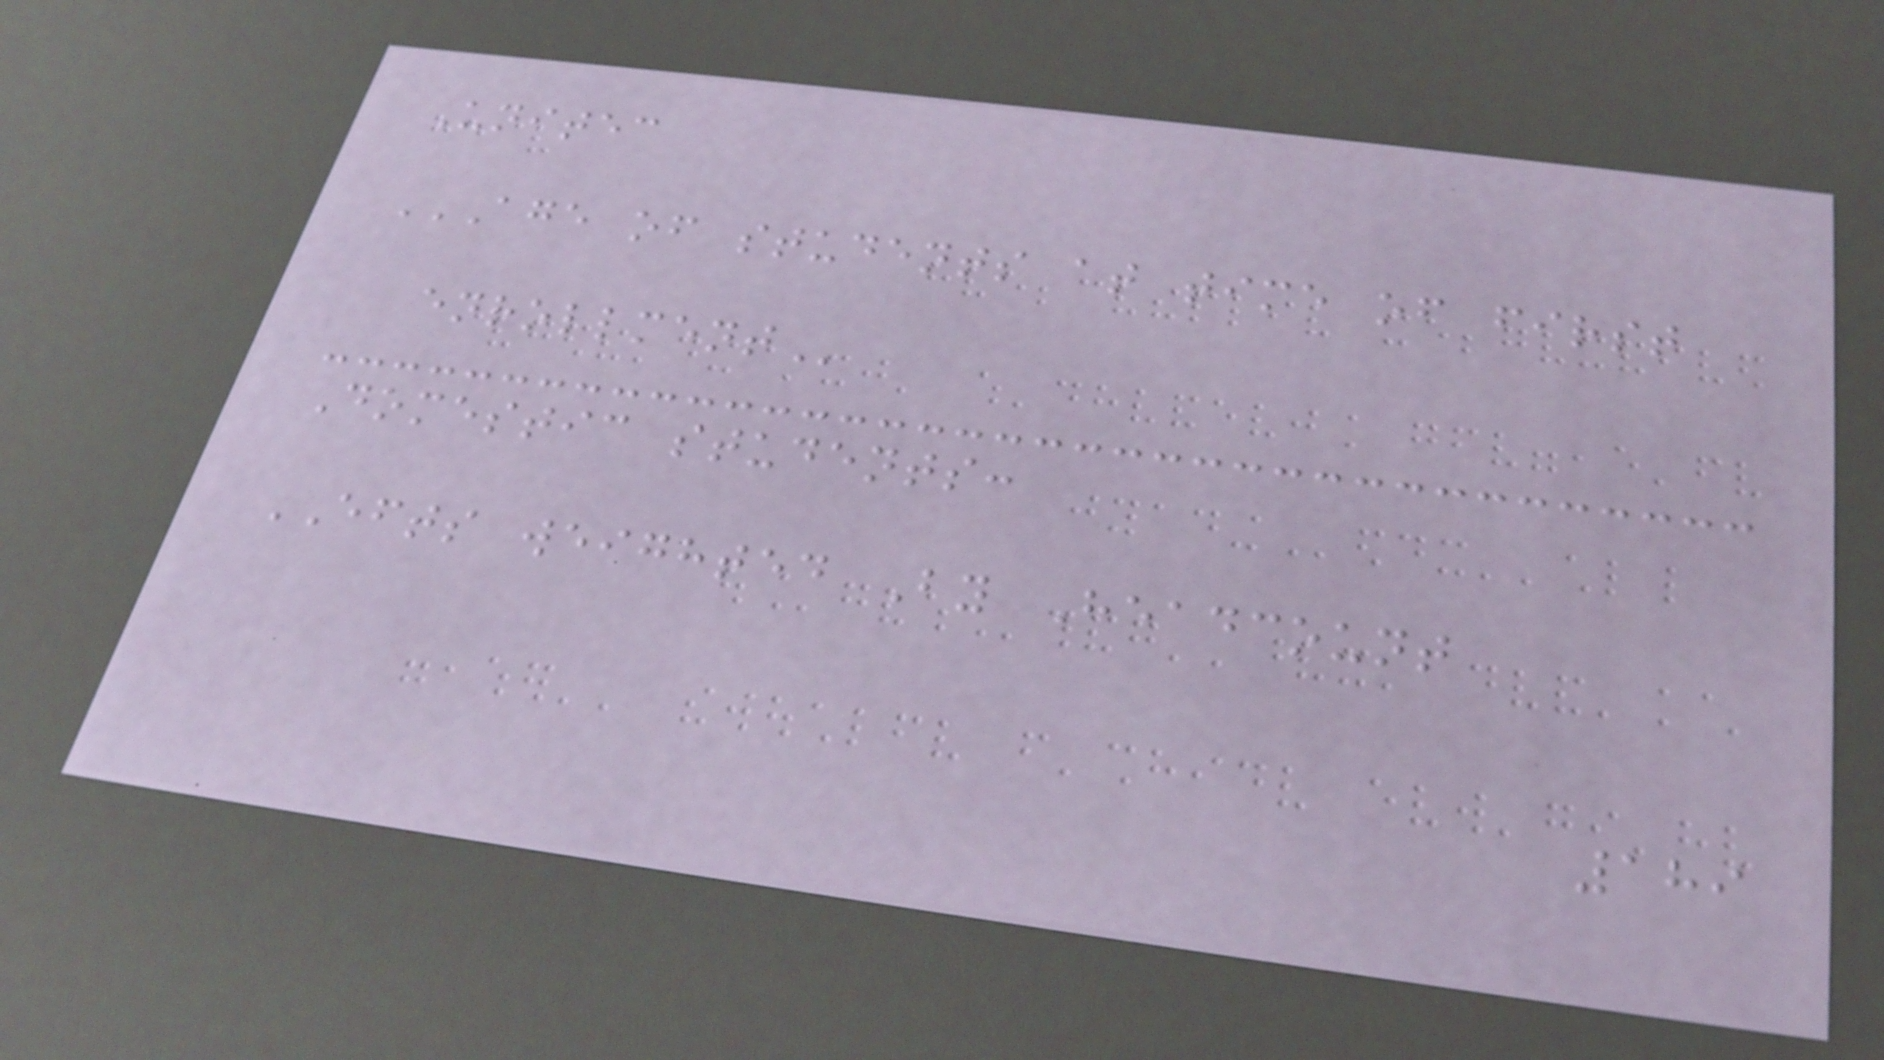Unitec
AGE OF STUDENTS AT TIME OF FIRST
ENROLLMENT
Domestic students:
EFTS weighted By Headcount
189
